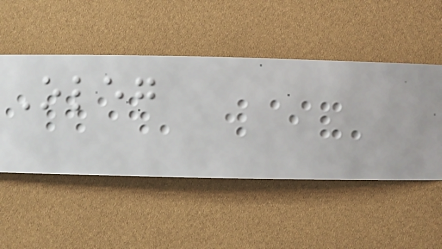Oleg
